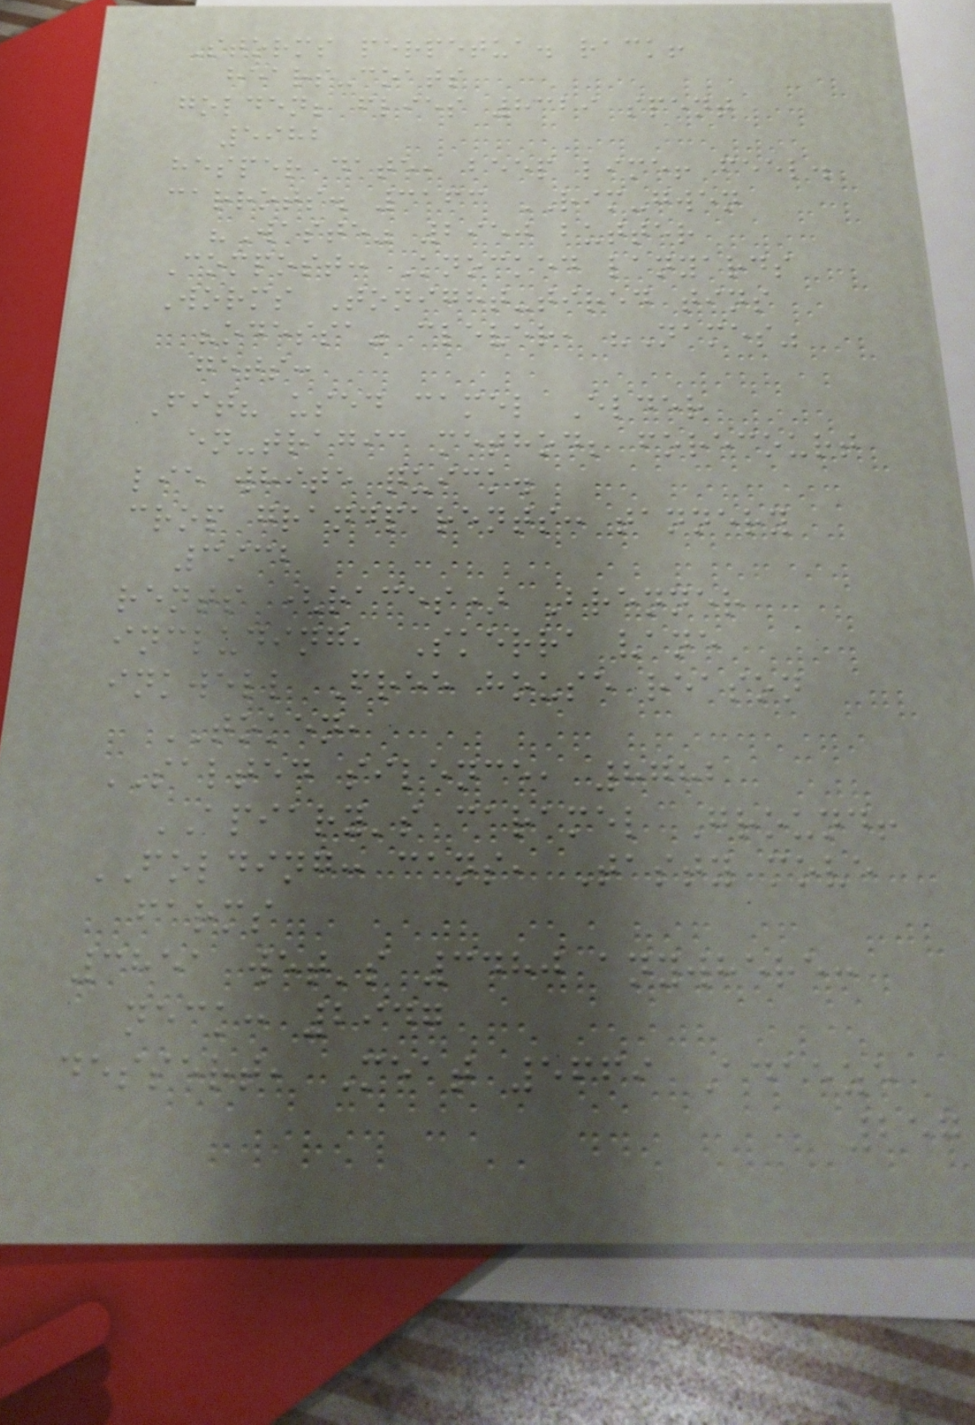Storms perpetua. rack!
hears-coats
golden; flies 8329 spent
5982
hesper date, beep lime! feel.
carrots. 3163 RIM-gwen
"Waste" 2950 butter
Compost: Knocked lanyards
Worms Tonight-tired tins
"odessa" clever, "Names"
gets:
Fit? used camel Elder
en-tragic method; forecourt
lie white quick.
crop grandparents: tannery
3932
rents (races) Brenner
including, Skerra vane
inkwell Free house reason
TOKEN,
SALTED silence, 8782
APIARY's caramel Ground!
FOLDING: cans, Tasty move
farms
3851 wet's 3480 anywhere:
neck: 2947
dessert, Meat 5669 Adaeze
257
